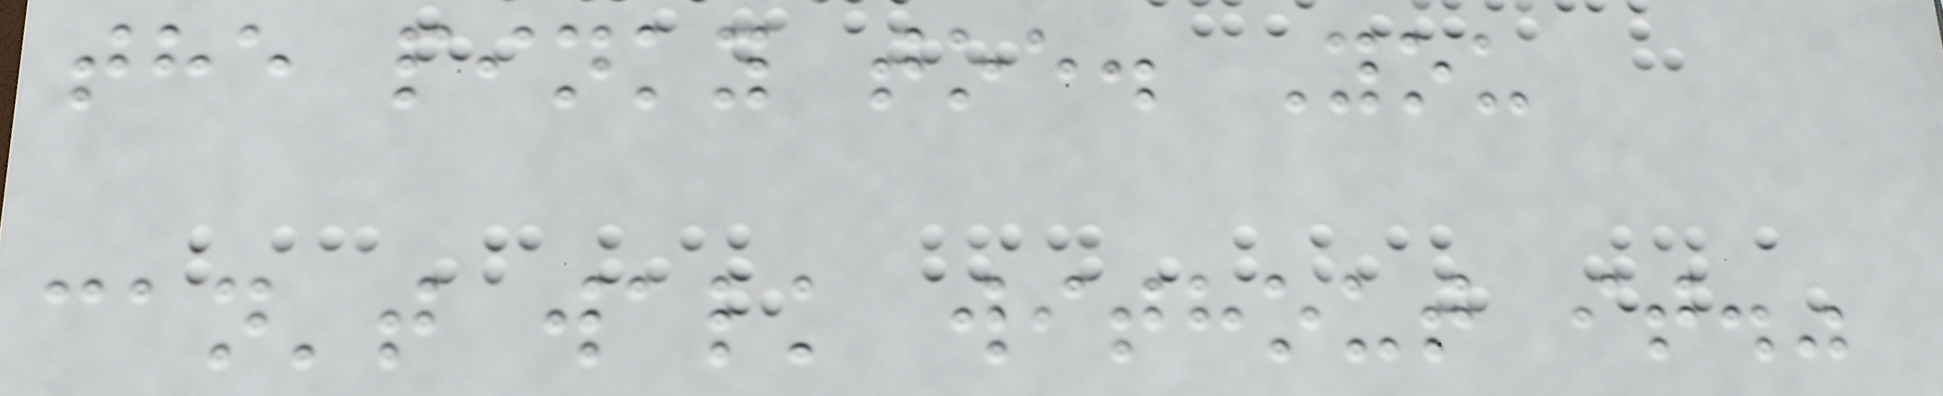the pinky toe. You
can't walk without it."
